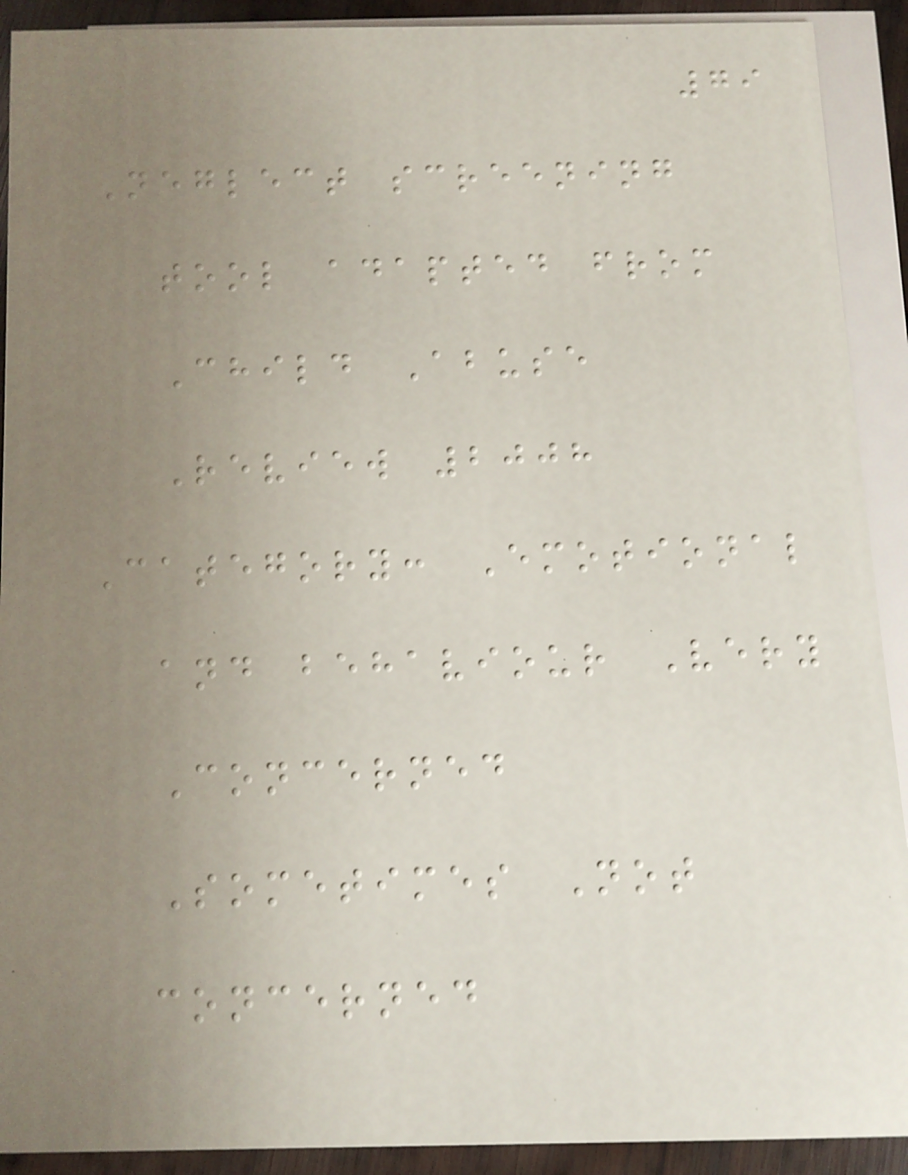79
Neglect screening
tool adapted from
Child Abuse
Review 2008
Category: Emotional
and behaviour Very
Concerned
Sometimes Not
concerned
